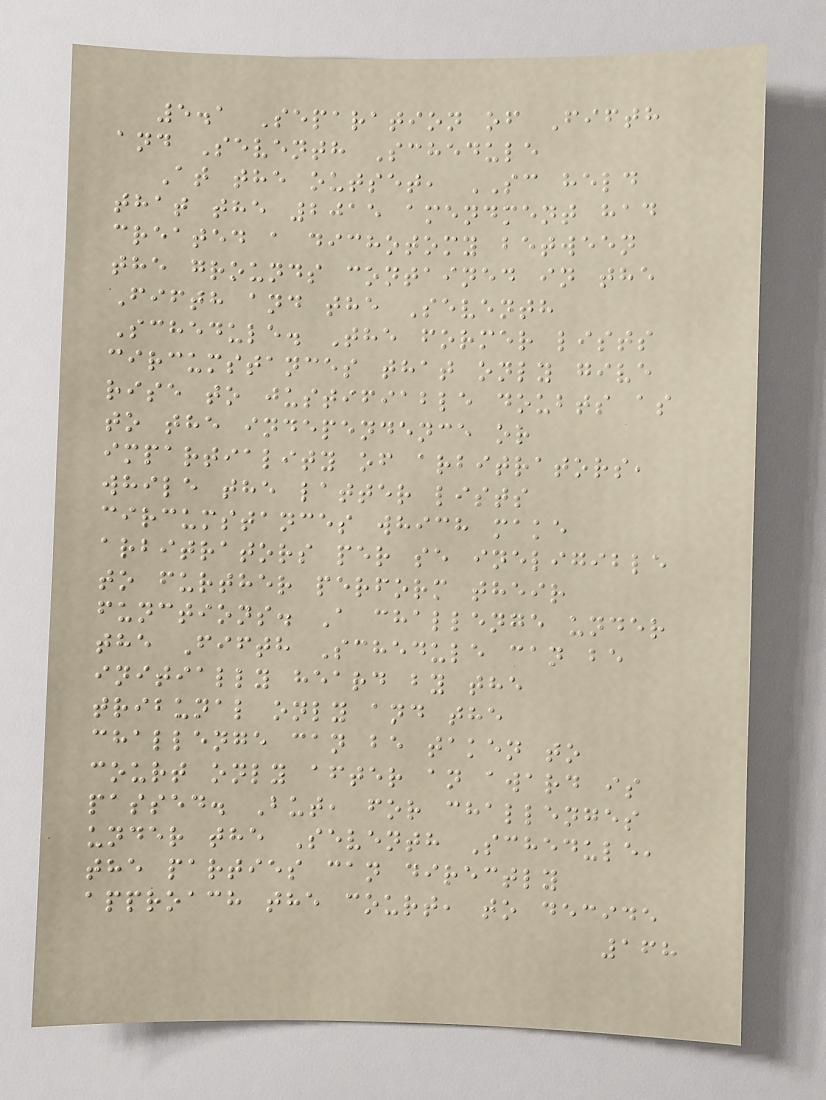5.1 Separation of Fifth
and Seventh Schedule
At the outset, SC held
that the 2015 amendment had
created a dichotomy between
the grounds contained in the
Fifth and the Seventh
Schedule. The former lists
circumstances that only give
rise to justifiable doubts as
to the independence or
impartiality of arbitrators,
while the latter lists
circumstances which make
arbitrators per se ineligible
to further perform their
functions. A challenge under
the Fifth Schedule can be
initially heard by the
tribunal only and the
challenge can be taken to
court only after an award is
passed. But, for challenges
under the Seventh Schedule,
the parties can directly
approach the court, to decide
168
